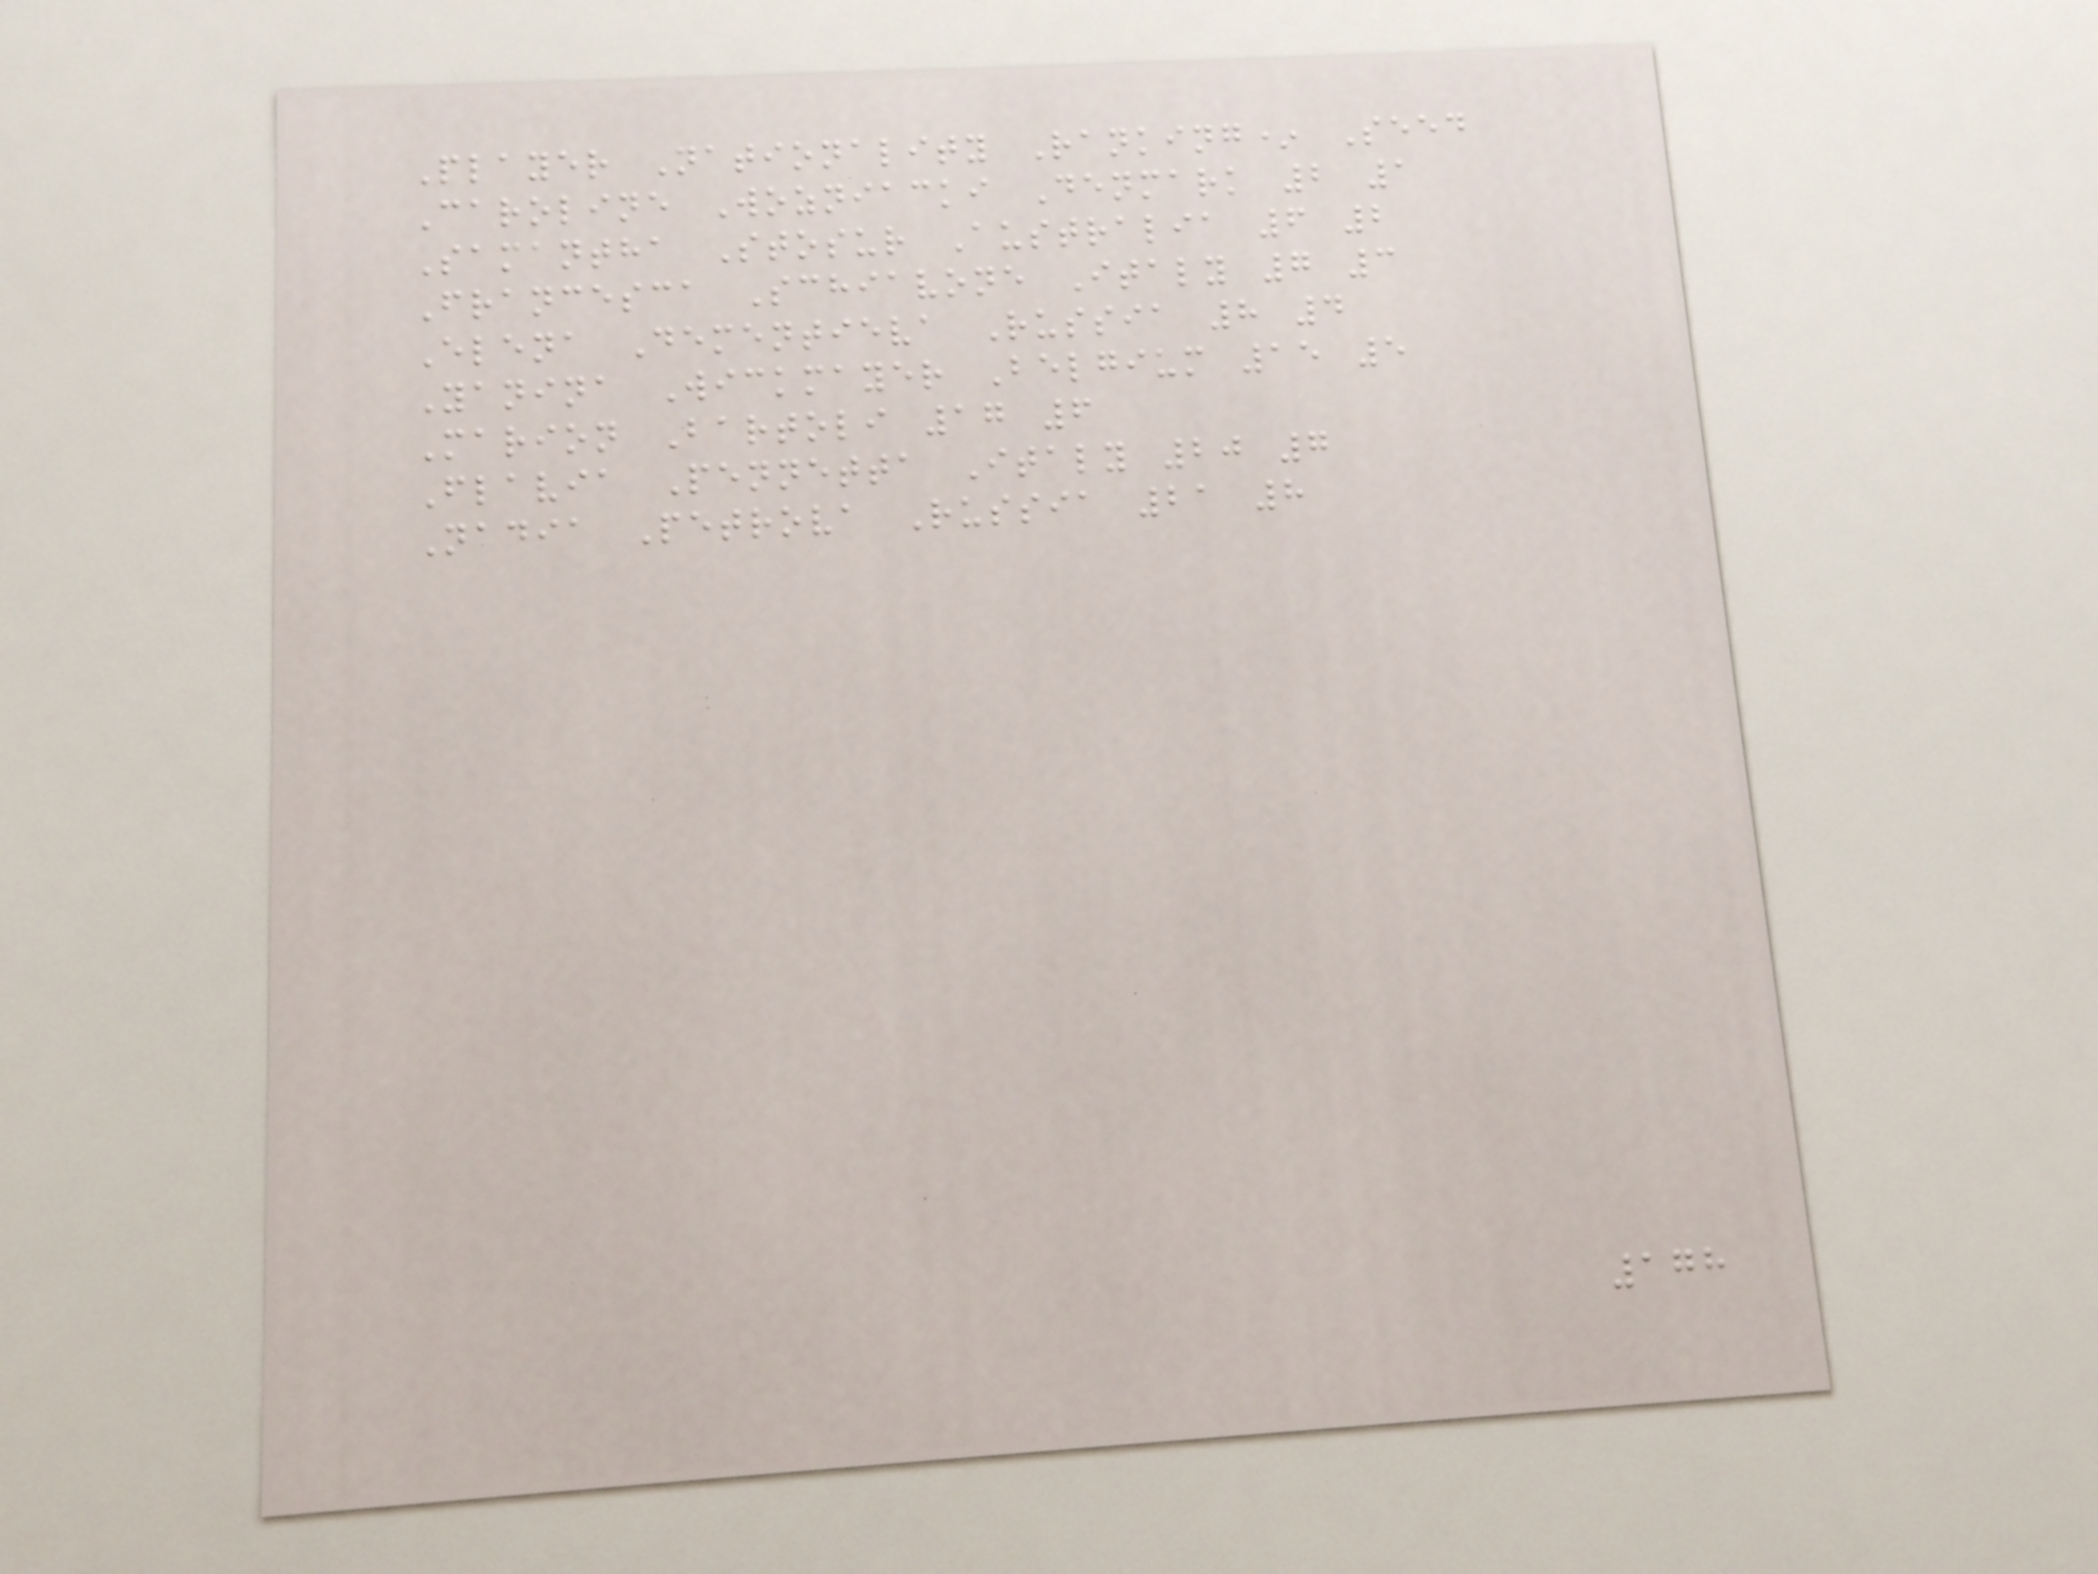Player Nationality Ranking* Seed
Caroline Wozniacki Denmark 2 1
Samantha Stosur Australia 6 2
Francesca Schiavone Italy 7 3
Elena Dementieva Russia 8 4
Yanina Wickmayer Belgium 15 5
Marion Bartoli 17 6
Flavia Pennetta Italy 20 7
Nadia Petrova Russia 21 8
178
